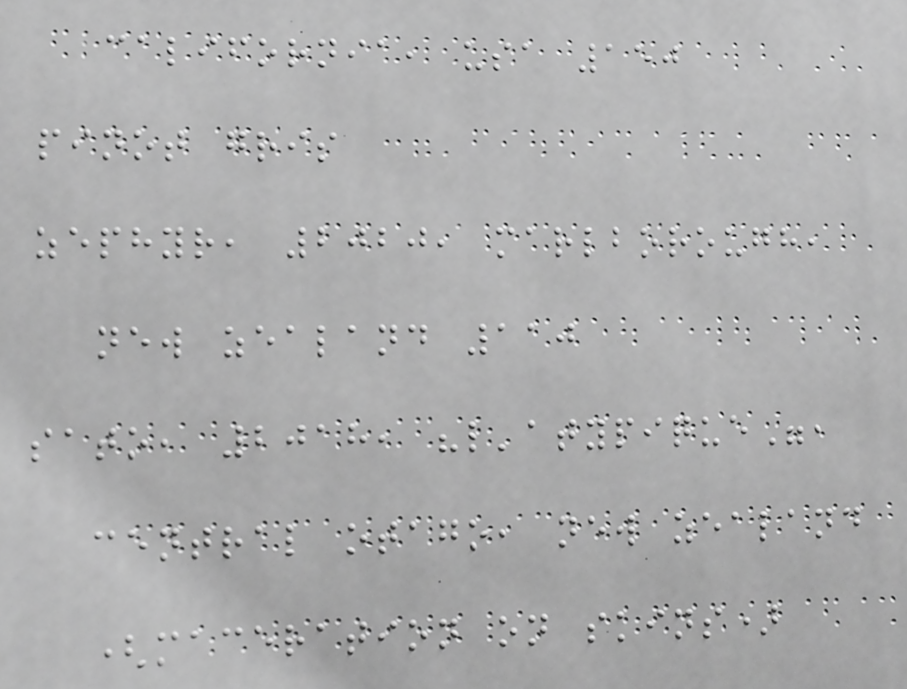california, usa 150
pinot gris
zephyr, 2020, marlborough,
new zealand 110
sato, 2018, "l'atypique",
central otago, new zealand
(maceration on skins)
